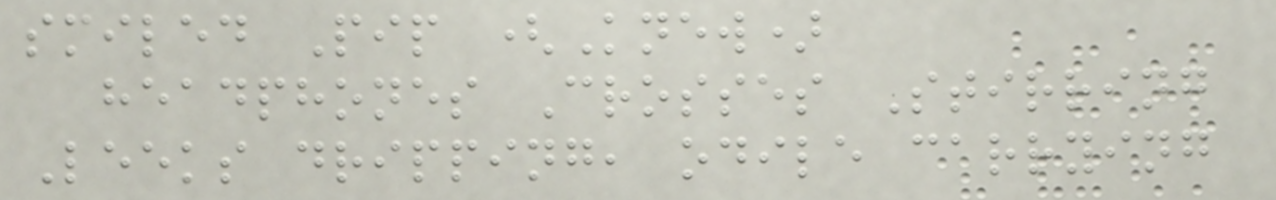smiled Pip (Knew)
headphones Crosses Stirring
Leeks dripping, odile carrying
